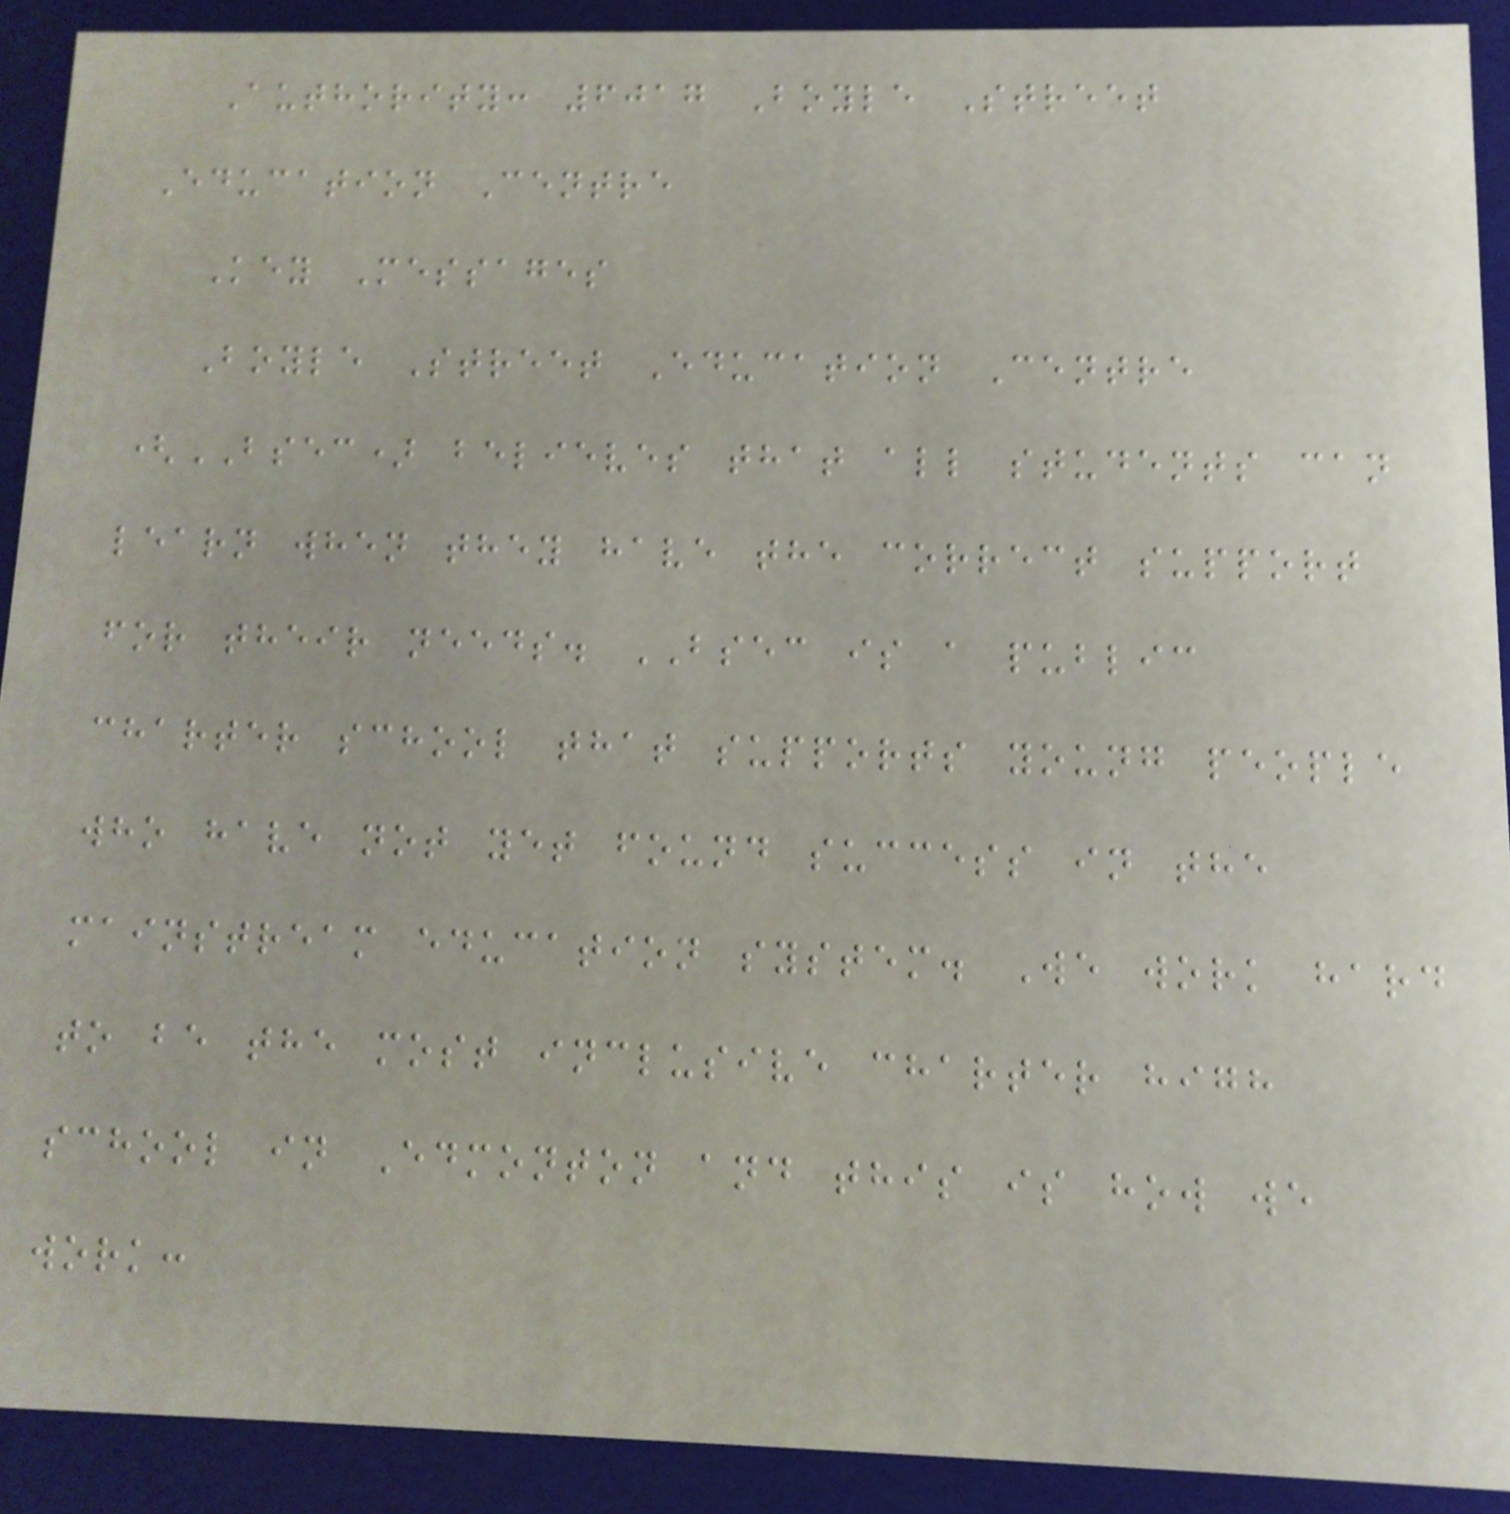Authority: 6017 Boyle Street
Education Centre
Key Messages
Boyle Street Education Centre
(BSEC) believes that all students can
learn when they have the correct support
for their needs. BSEC is a public
charter school that supports young people
who have not yet found success in the
mainstream education system. We work hard
to be the most inclusive charter high
school in Edmonton and this is how we
work:
